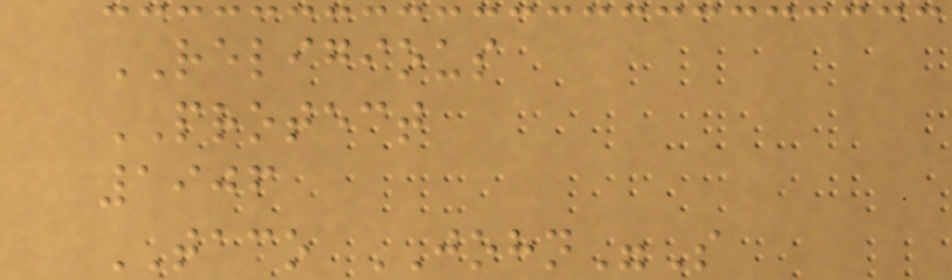RELIGIOUS
PROTECT
1906
TACO JOHN"S
